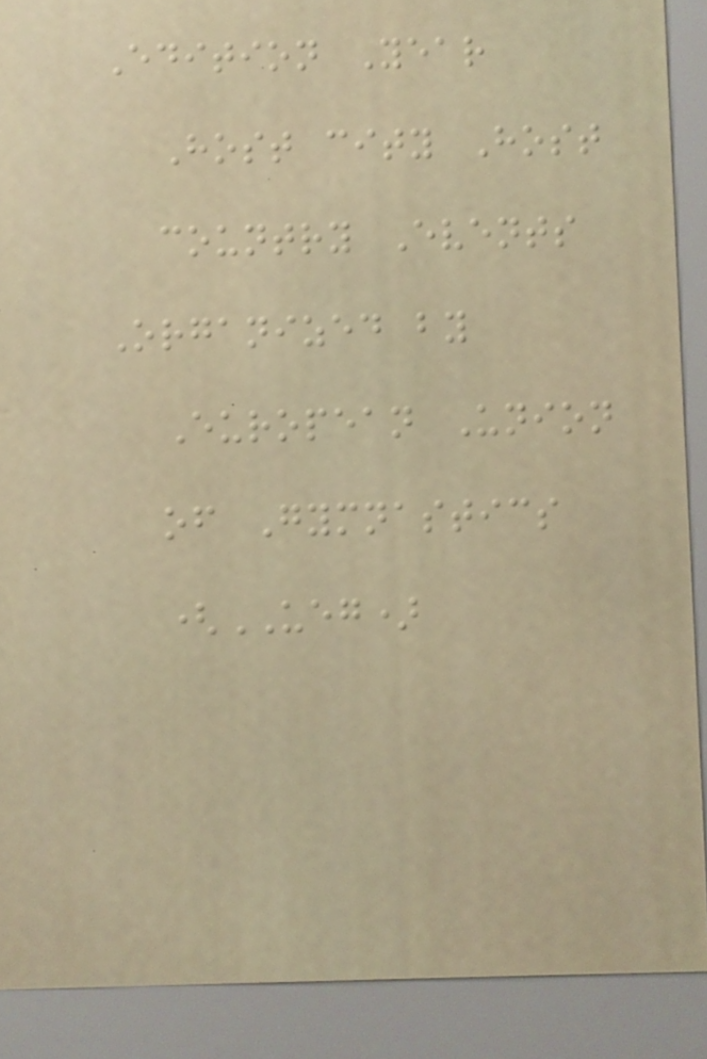Edition Year
Host city Host
country Events
Organized by
European Union
of Gymnastics
(UEG)
